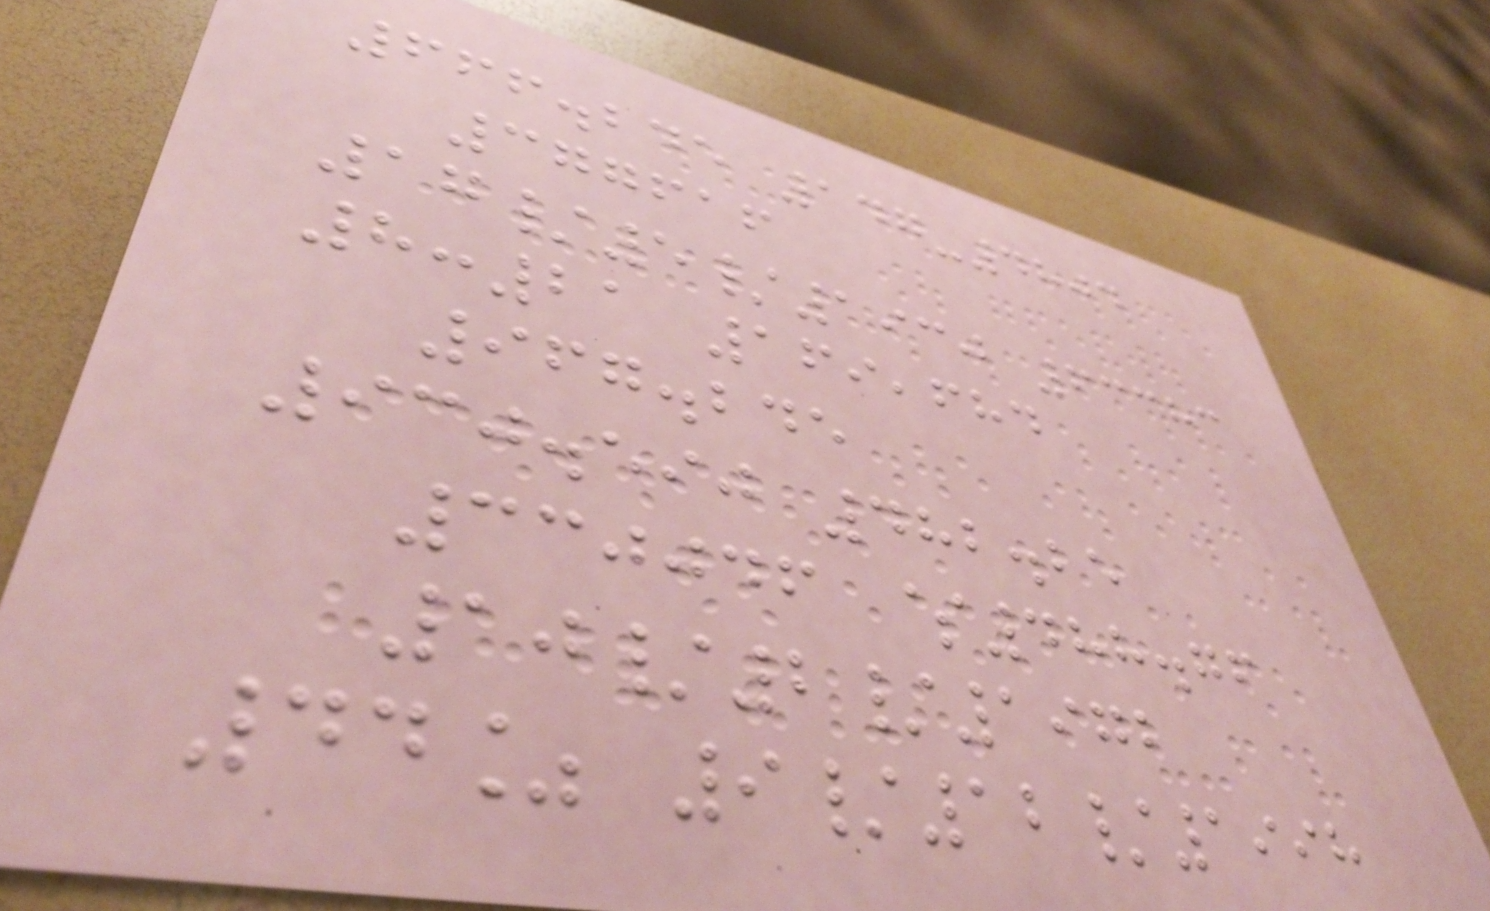666.245 147-4804
377616
17/5/1930 63383
8:21 169,684
967.245
930.590 482.25
330046 $488.76
10/2/1972
44% 9/12/1998
